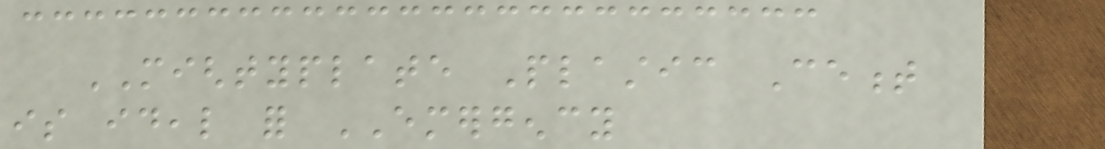MIGHTYPLATE Plastic Cement
is ideal for EMERGENCY
